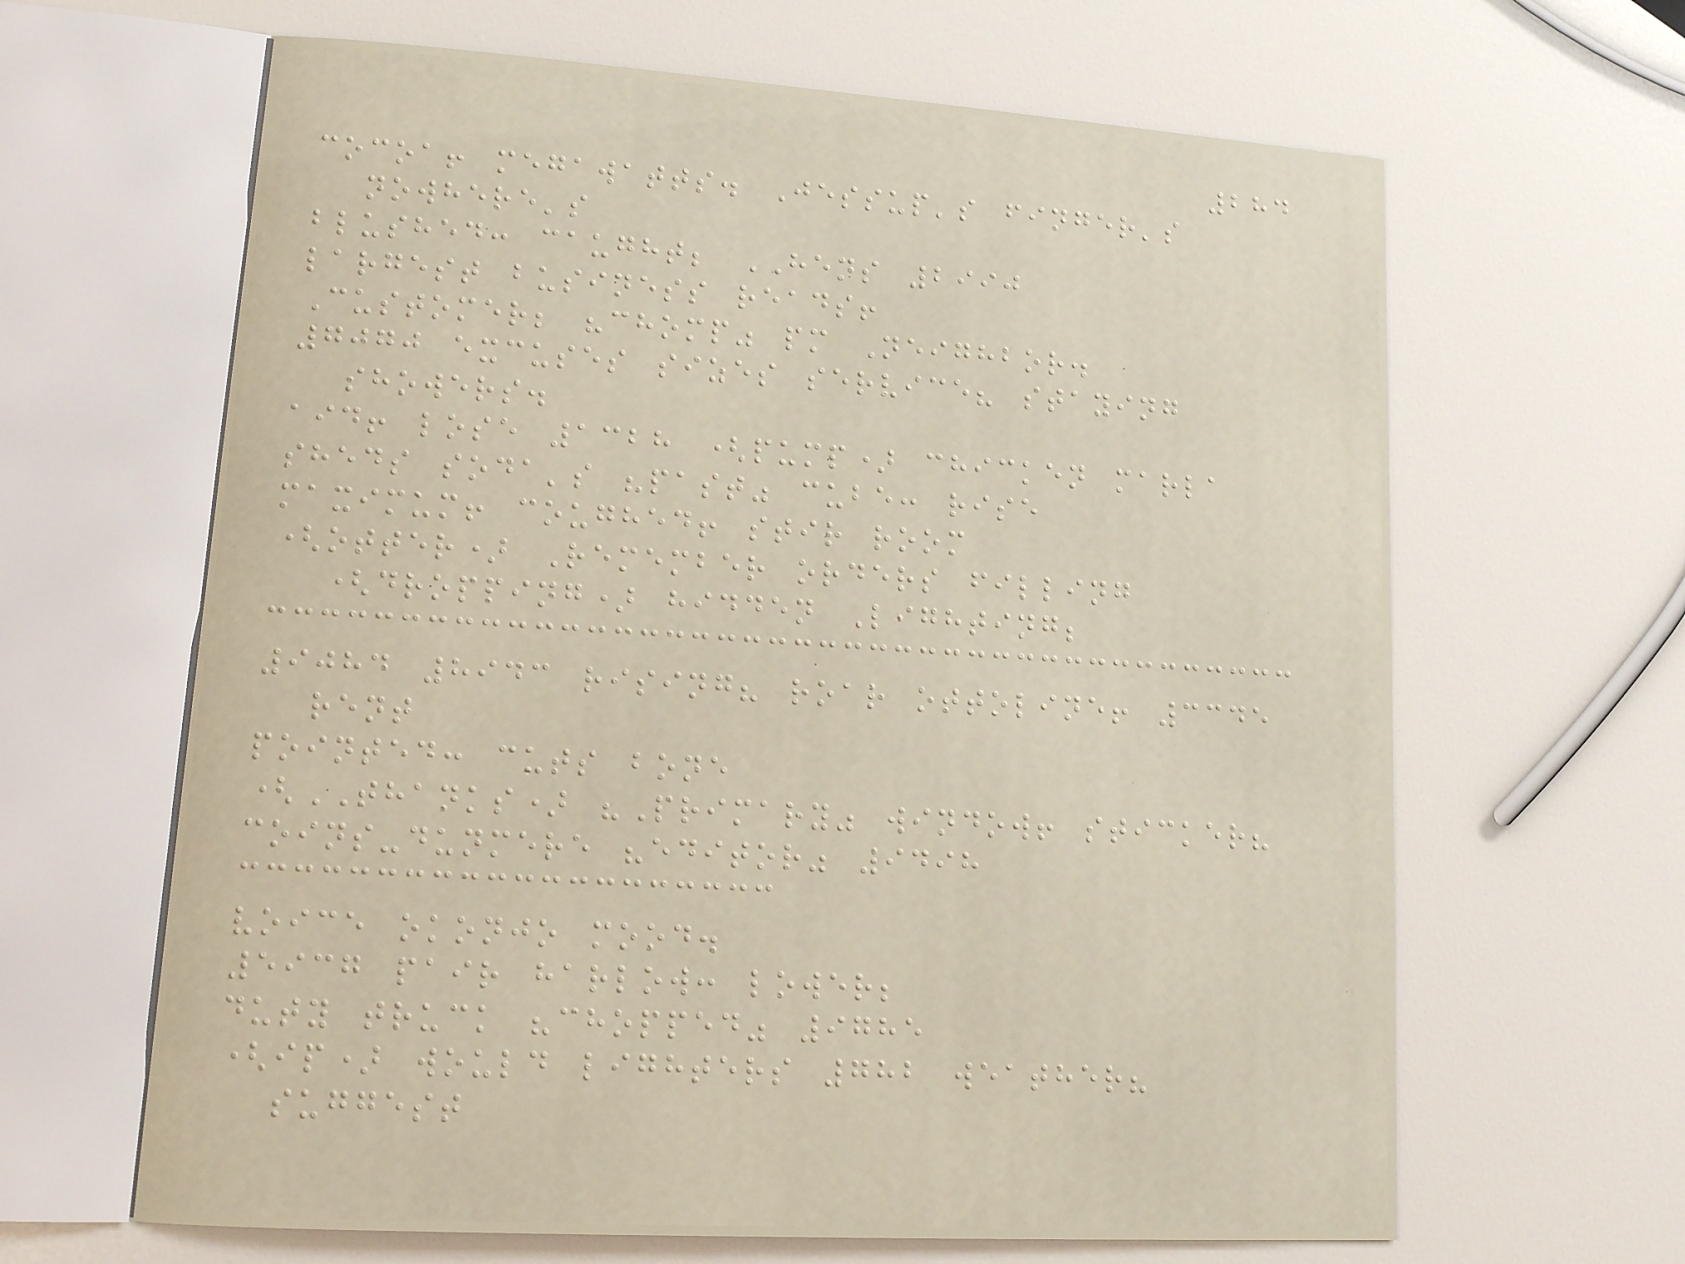284
cocoa! megawatts. Jessup's finger's
nowhere's
blushed: caught; HENS 2990
largest business reads!
Customer; "chomp" pm Neighbor.
7070 excuses sizes service? staying
showers.
aid! lose 1328 (pump) chicken marla
sheds soda's "past" cube: rise
maximum! coughed! stir room
(otter) Remember orders filling
(dropping) hidden Lighting;
9084 8943 rising? roar ottoline! 3345
rent
pointed: cuts bone
(THANKS) "Primary" window! sticker?
coins-dunmere "editor" 9498
voice okonjo mood.
5937 pair harlow: lower;
duty truck "chopped" 9785
(ip) would lighters 782 weather?
suggest
